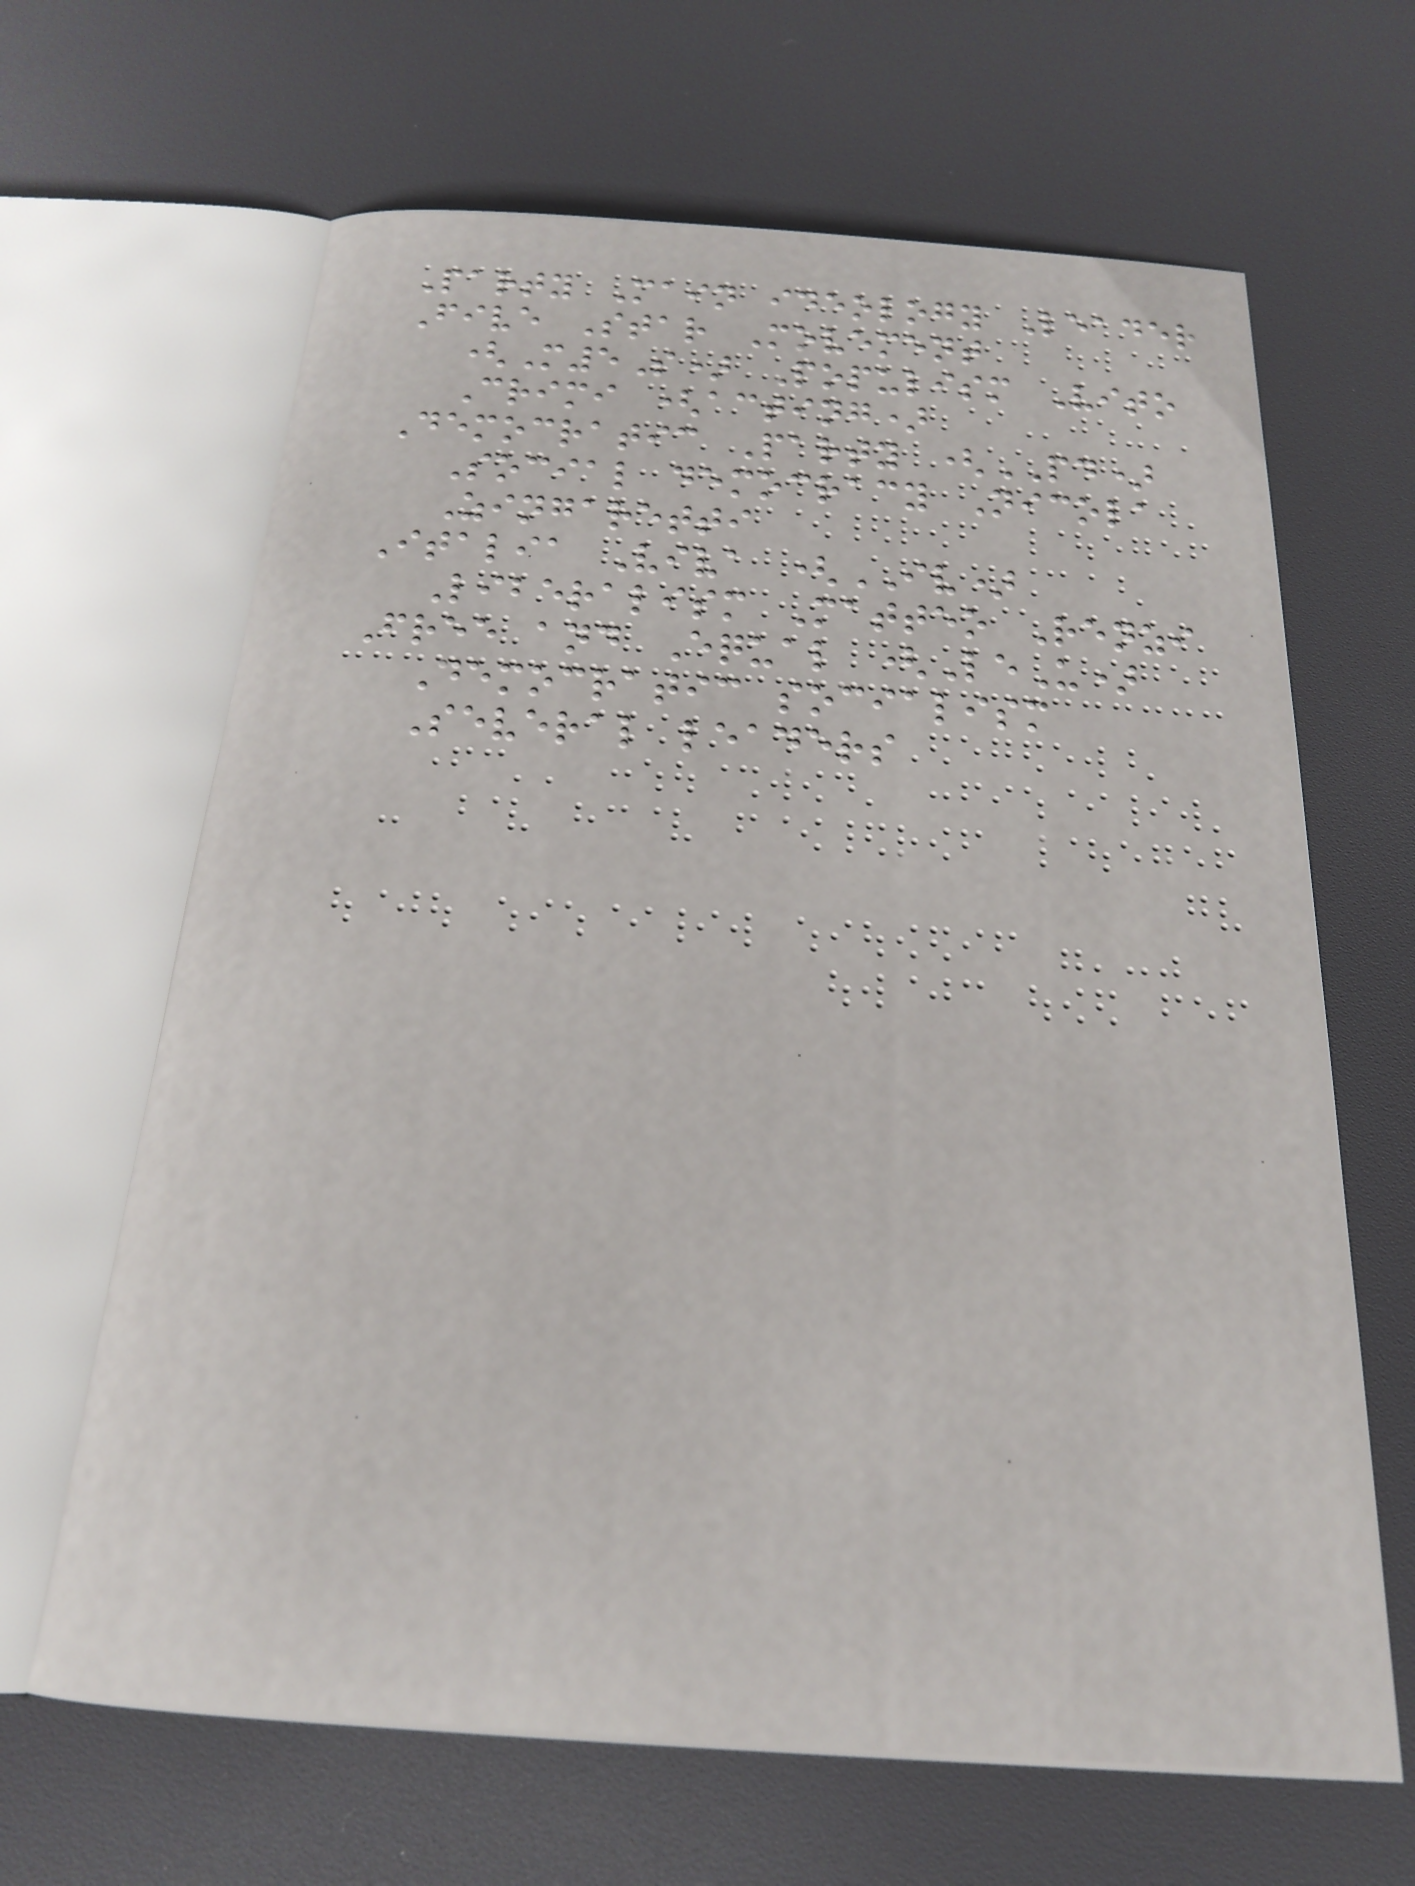Party Main ideology Leader
Five Star Movement
(M5S) Populism Vito
Crimi (acting)
Democratic Party (PD)
Social democracy Nicola
Zingaretti
Italia Viva (IV)
Liberalism Matteo Renzi
Free and Equal (LeU)
Democratic socialism
Several leaders
